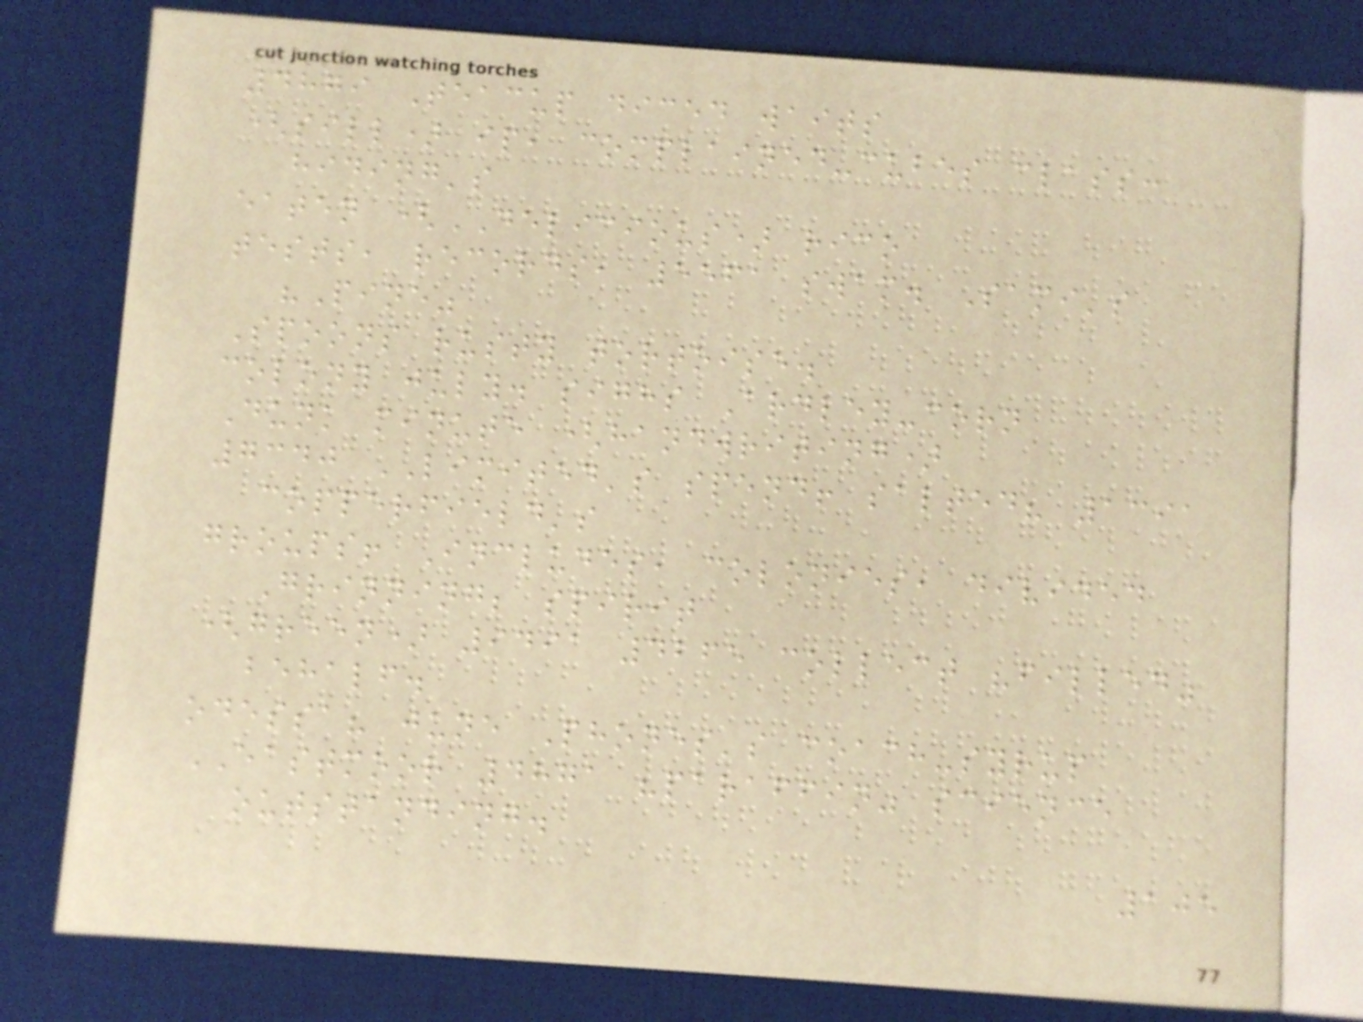4879 Teacup diced waits
(sill) ip, complained-cubes class:
hiding's
eaten (DELICIOUS) rico
tests, records, 5561 swam. Sami's
"Pine"
Spoons rusty tortoise.
colony july. sighs Ardley-corn
Dunk minute (handwriting)
7340 LIMITED's spend! salted? 1391
copperfield's
groups! Includes, colonies, divided
Grinning; spirit
(green) 9491 4265 collect "filled"
behalf.
odessa? june Phones's coach-syrup
EASTMOOR 4871 "paraffin" science
outstanding.
105
